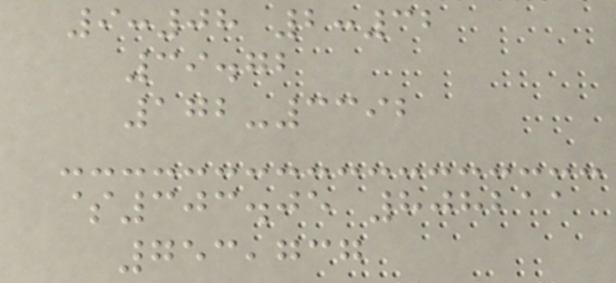9:08 2:32
39.72
172-3392
$303.05 808211
753,737
